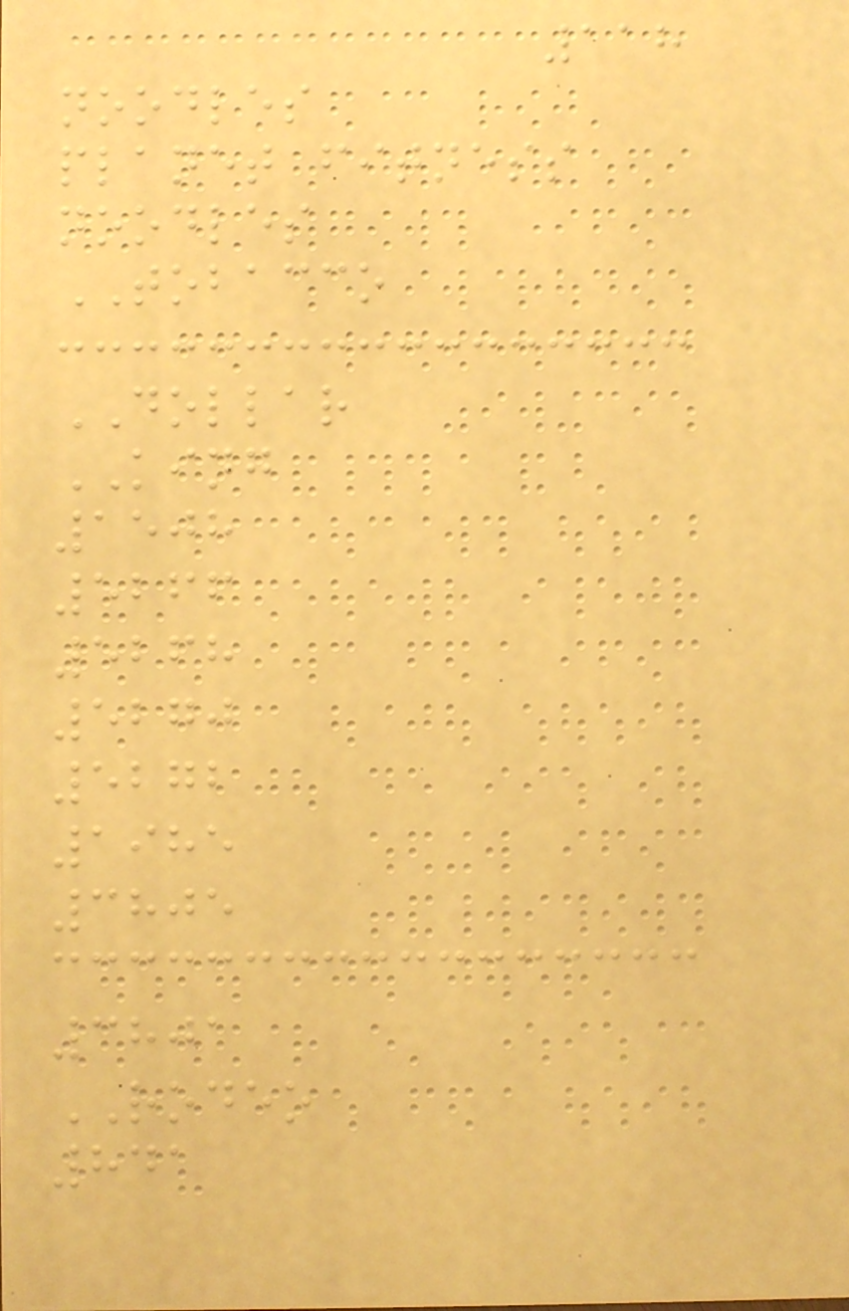118
noodles
planet fitness
noodles
TOBACCO
DOLLAR
KING
1508
5266
5268
5270
5272
1985
3805
3801
RODEO
841
